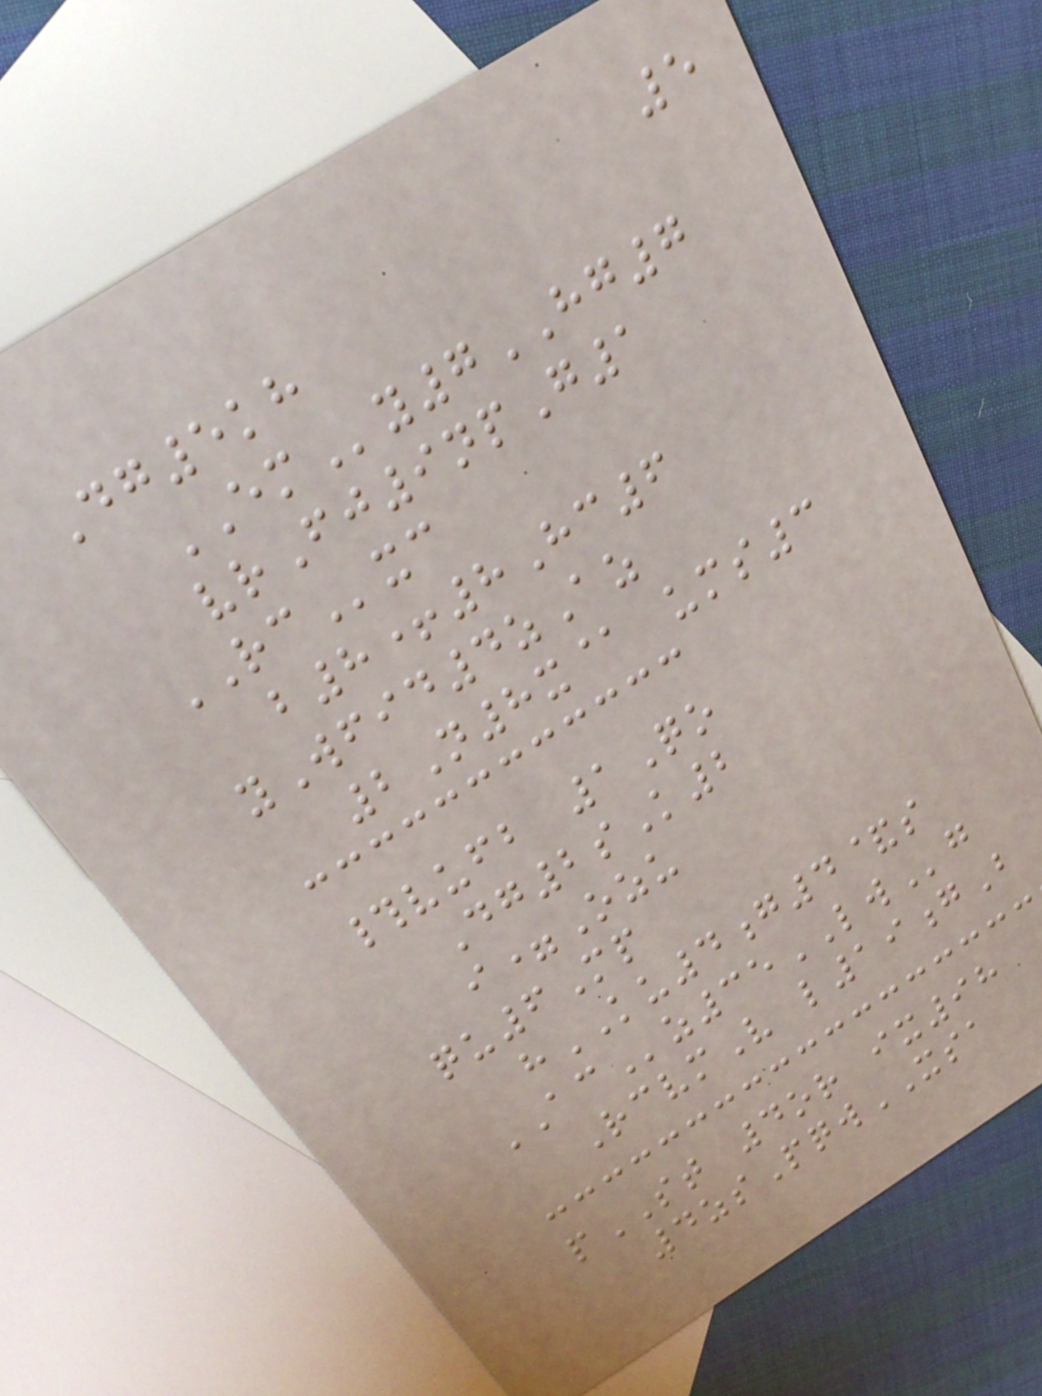5
Dg5kh
EMy7HG7
vrFj9npG1
RCxc
b8+8Hc6
yWfid4zAz
2N8x@ ums3
#vufb 1Qo
Dg2sK2
i=Ozu
qu6Mp
hKU4g4&s
ACz35LWg
RcvmV l19gB
pST 4or ix98
4zsPqwXSA
